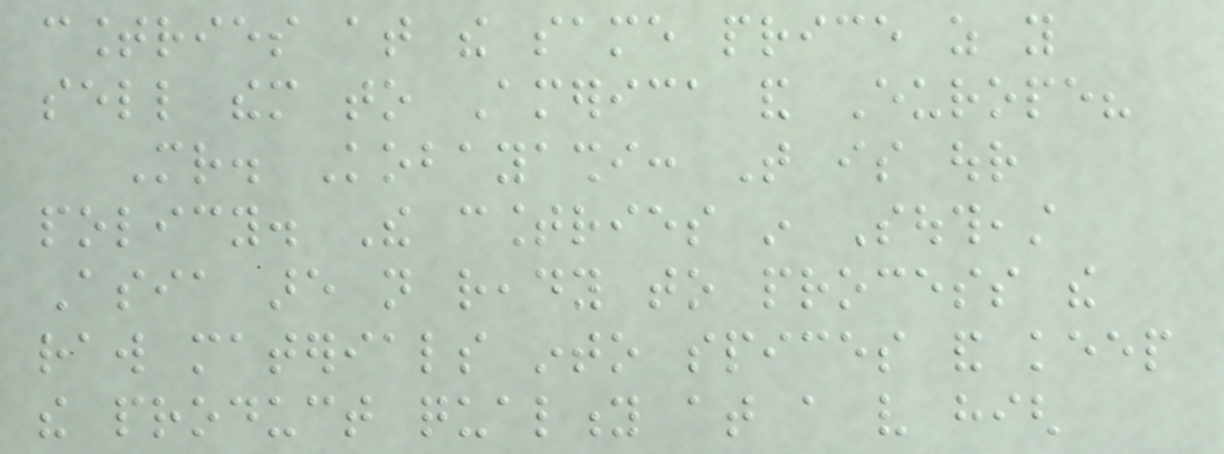countries at the same price as you
sell them to America and Europe?
Mr. Kobayashi: That is our
policy. The countries in Southeast
Asia are not ready to process the
raw materials into spices and keep
the product quality at a very high
